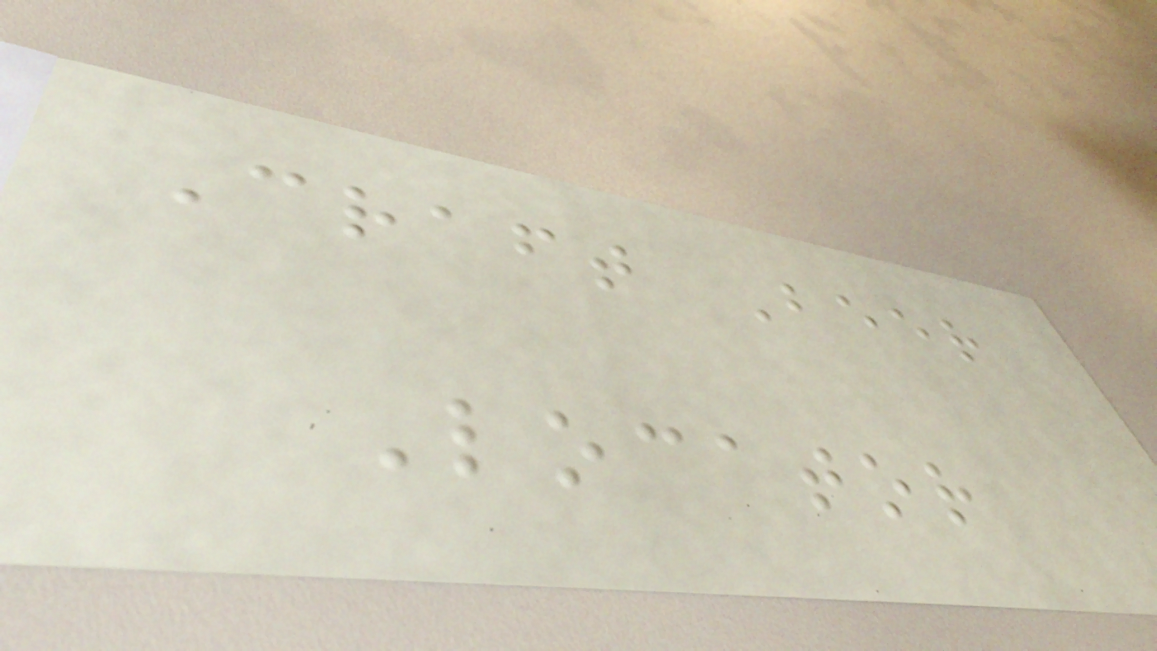Craft Beer
Locator
